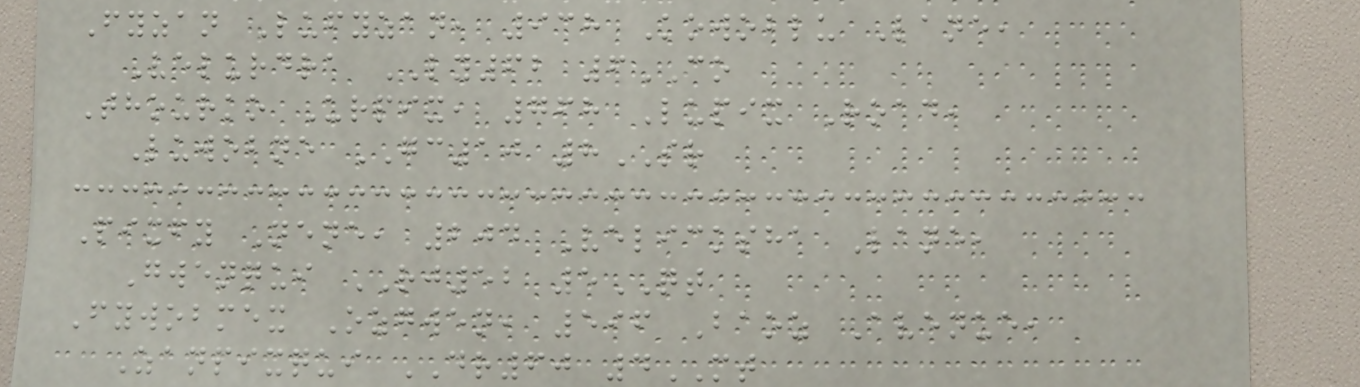Fyzan Lufyzan, 938 Kowoblu Lane,
Velurdra LY62 6CO
Thourko Urpix, 768 Lupix Road,
Luwobne GC10 8SR
Pixfy Nene, 204 Velicksha Lane,
Gwenqui RJ52 5QT
Fywobmex Ozgwen, 596 Baoz Avenue,
Zanpixqui DR60 4MT
